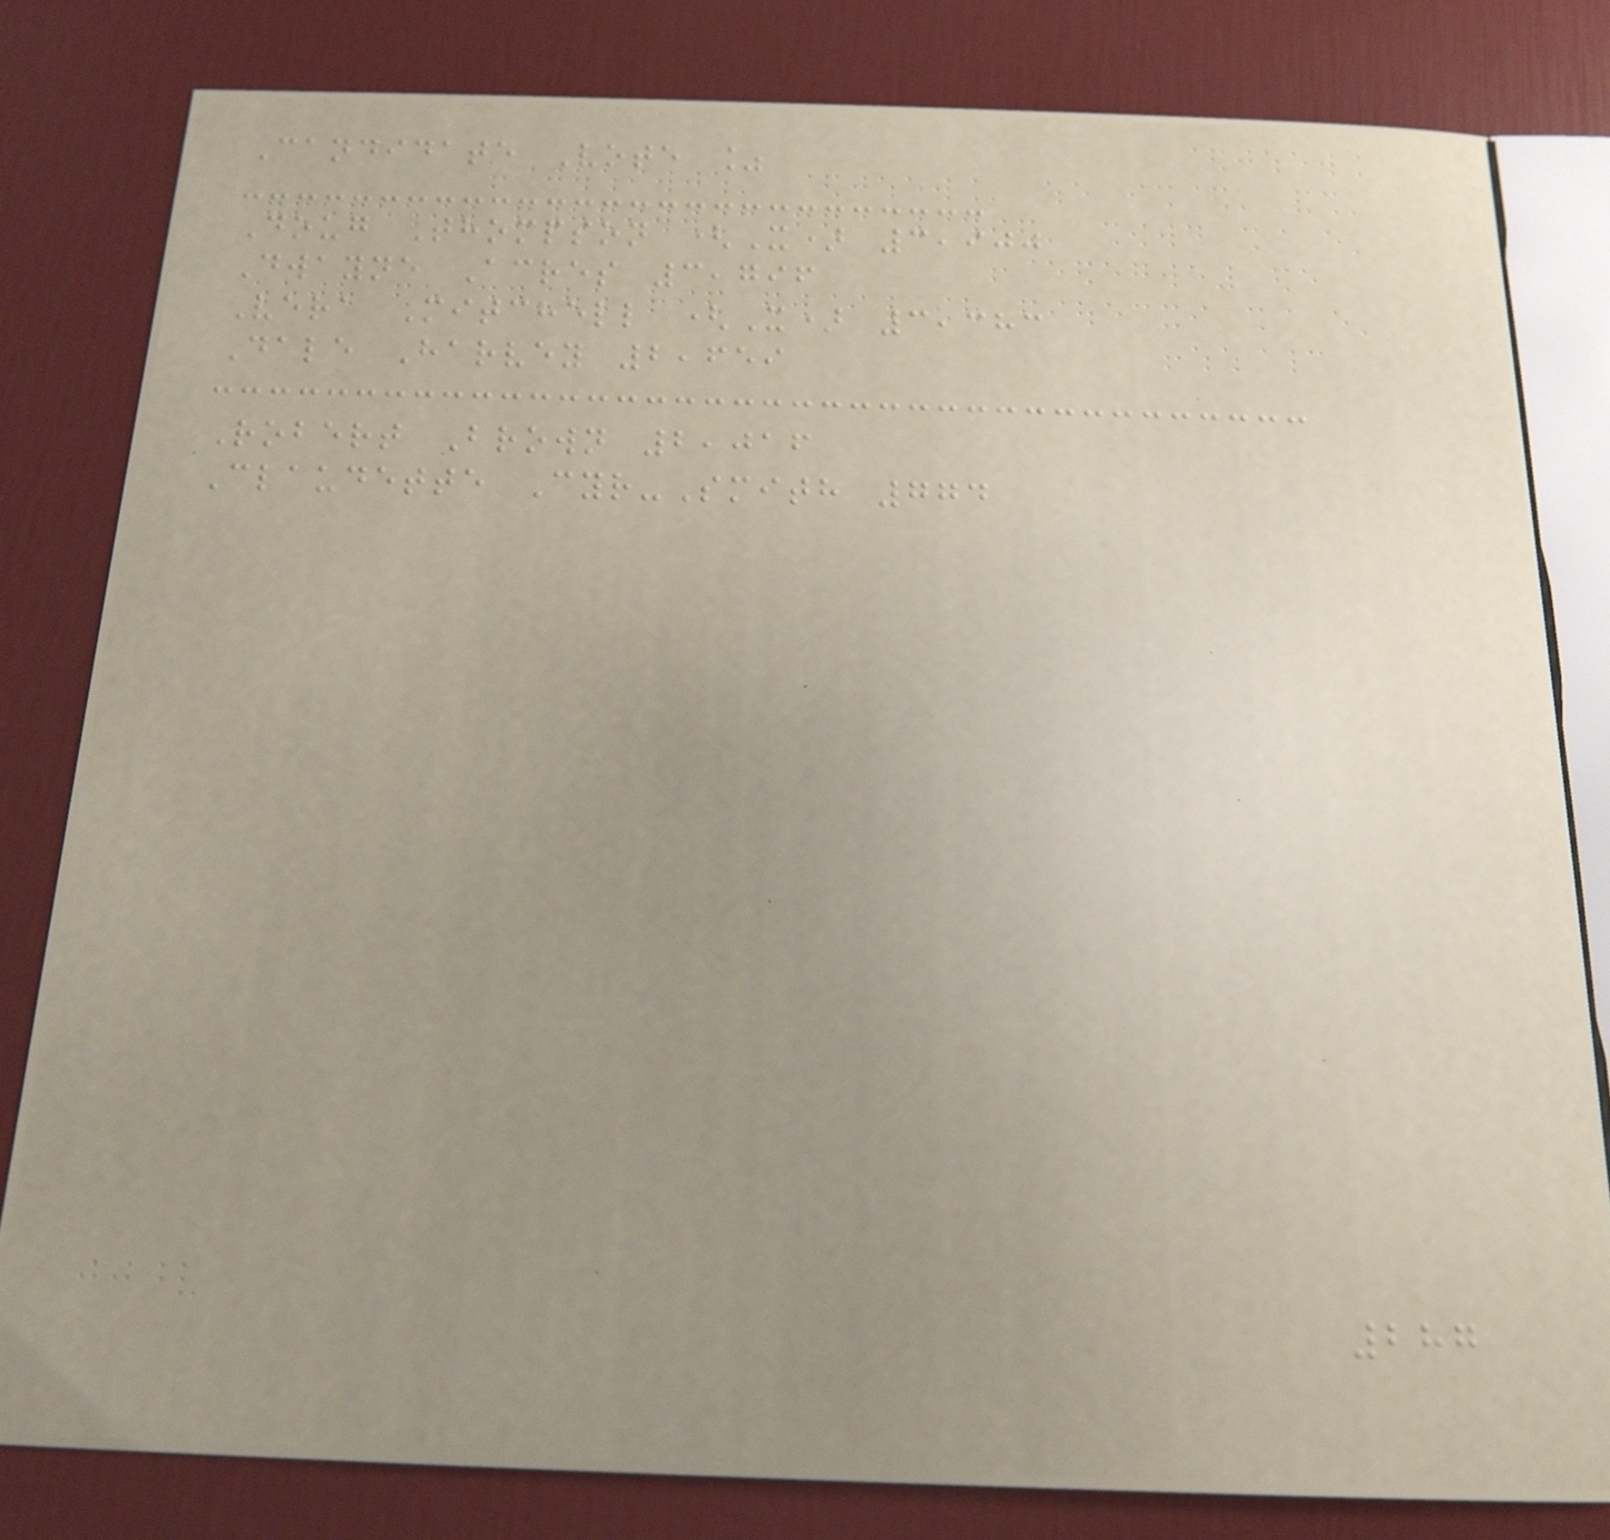Candidate Vote %
Doug Thompson (X) 3,900
Dwayne Acres 3,796
Vera Mitchell (X) 3,383
Dale Harvey 2,659
Robert Brown 2,016
Claudette Cyr-Smith 774
287
